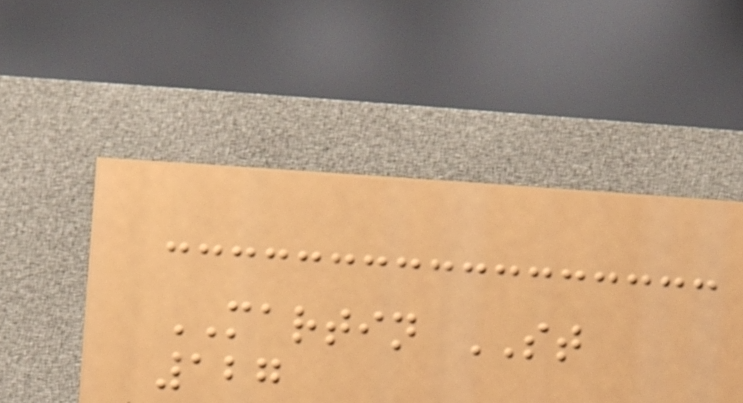MARTIN ST
127
